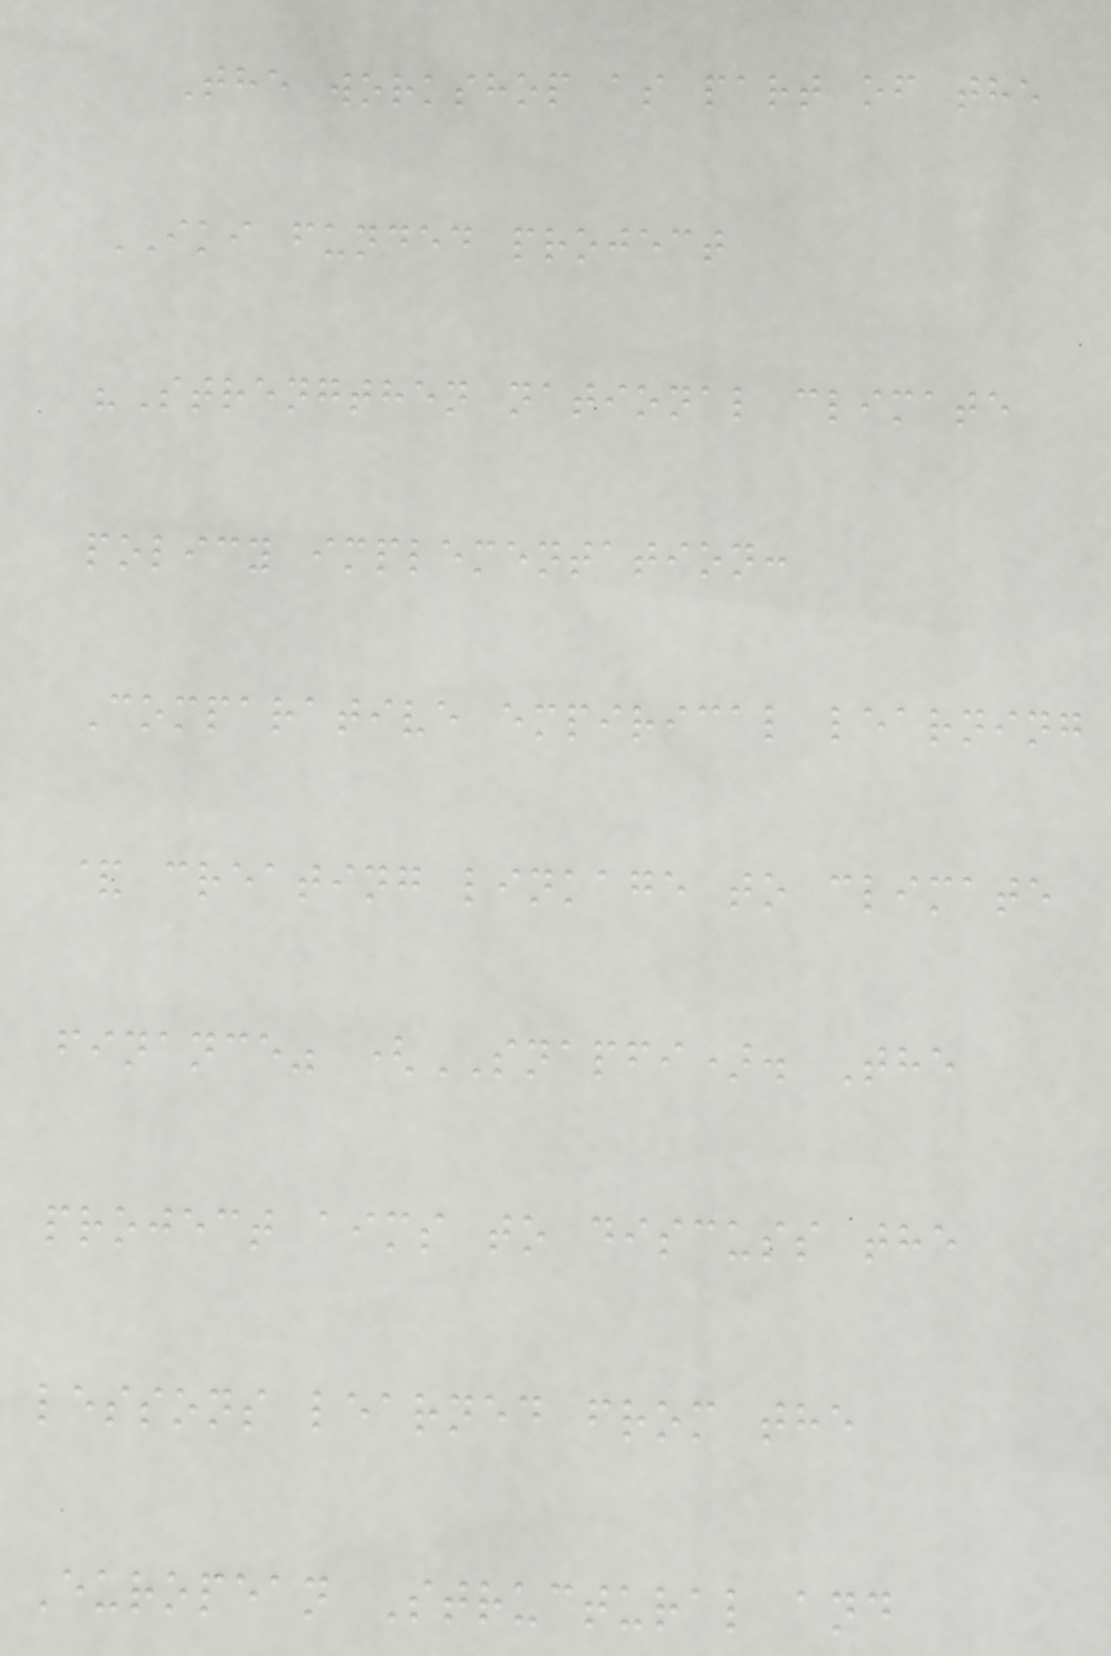The workshop as part of the
IKI funded project
"Strengthen national climate
policy implementation:
Comparative empirical learning
& creating linkage to climate
finance" (SNAPFI). The
project aims to discuss the
lessons learned from the
European Structural and
